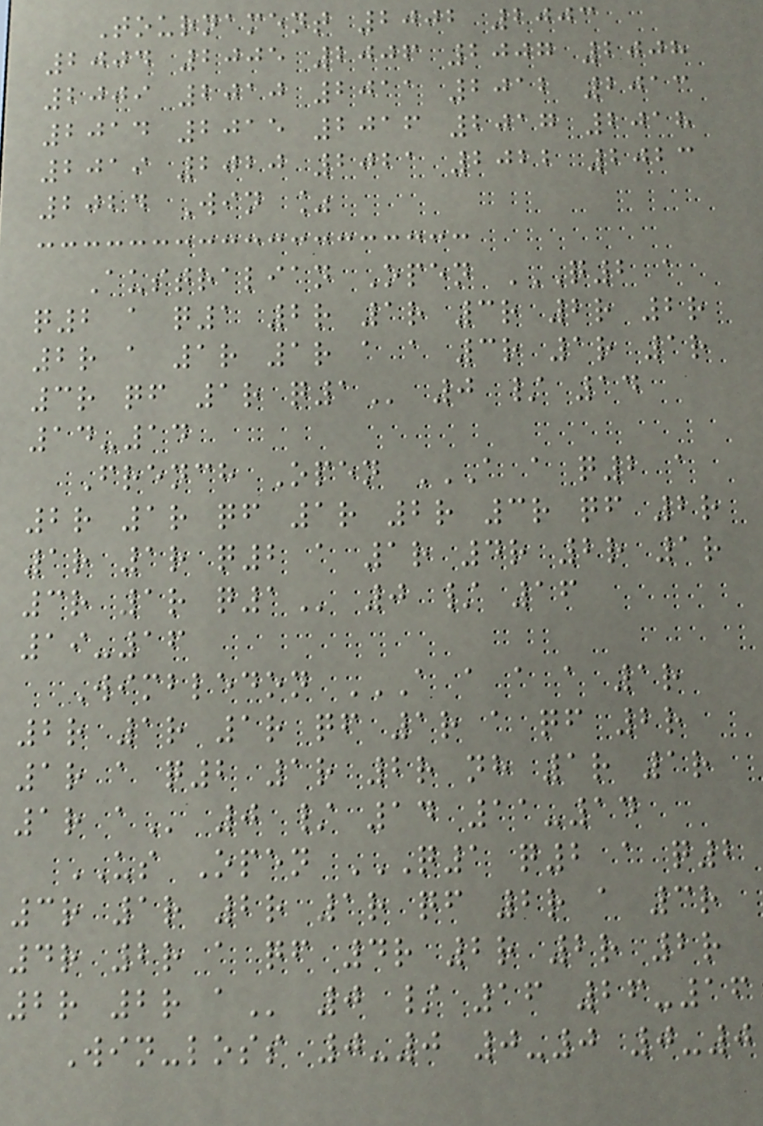Tournament 2002 2003
2004 2005 2006 2007 2008
2009 2010 2011 2012 2013
2014 2015 2016 2017 2018
2019 2020 2021 2022 2023
2024 Win %
Australian Open Q2 A
Q2 A Q1 2R 1R 3R 2R 2R
2R A 1R 1R A A 3R 1R 1R
3R QF 1R Q1 0 / 14
14-14
French Open A A Q2 A
2R 1R QF 1R 2R 3R QF 2R
1R 1R Q2 A 1R 4R 2R 1R
3R 1R Q1 0 / 16
19-16
Wimbledon A A A A 1R
2R 1R 1R QF 1R A QF 2R
1R A Q2 1R 2R NH 1R 1R
1R A 0 / 14 11-14
US Open Q1 Q2 A Q2
3R 1R 2R 1R QF 2R A 3R
4R 2R A QF 4R 2R 2R 2R
2R 2R A 0 / 16 26-16
Win-loss 0-0 0-0 0-0
